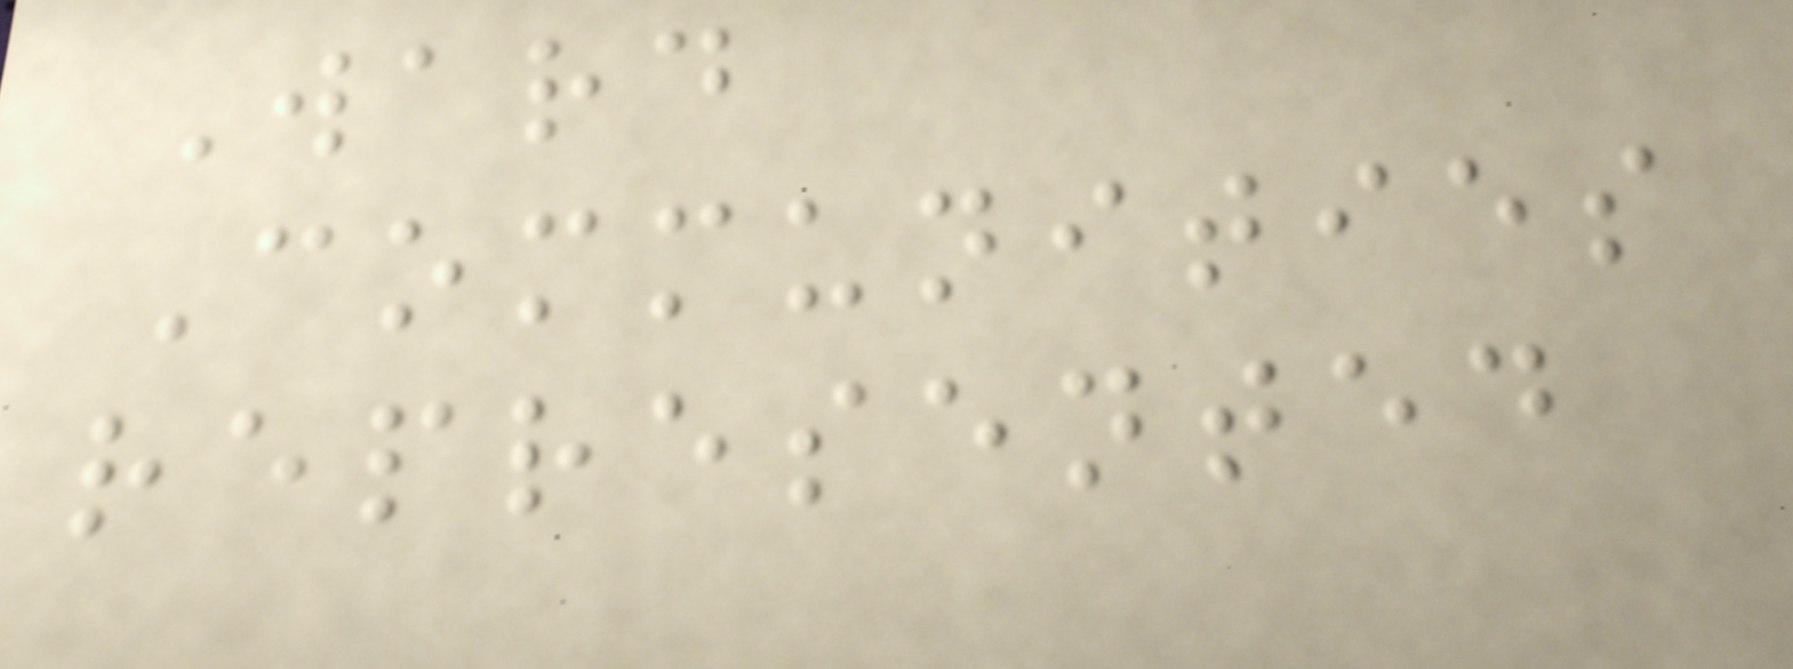Ward
Communities
represented
